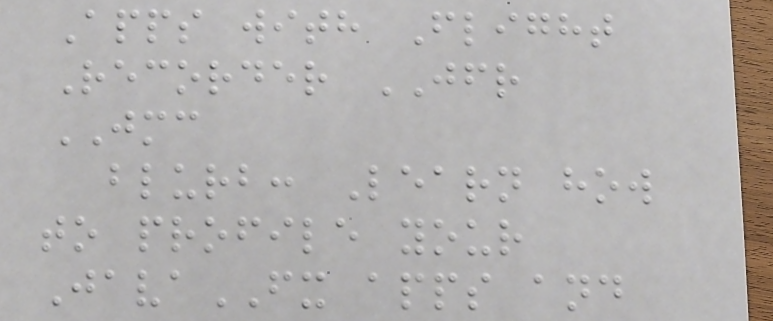Apps with Flight
Recorder JFR
JMC
blurb: Learn how
to profile your
JavaFX apps and
